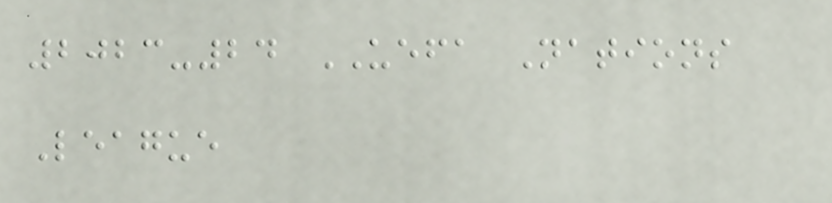2023-24 UEFA Nations
League
